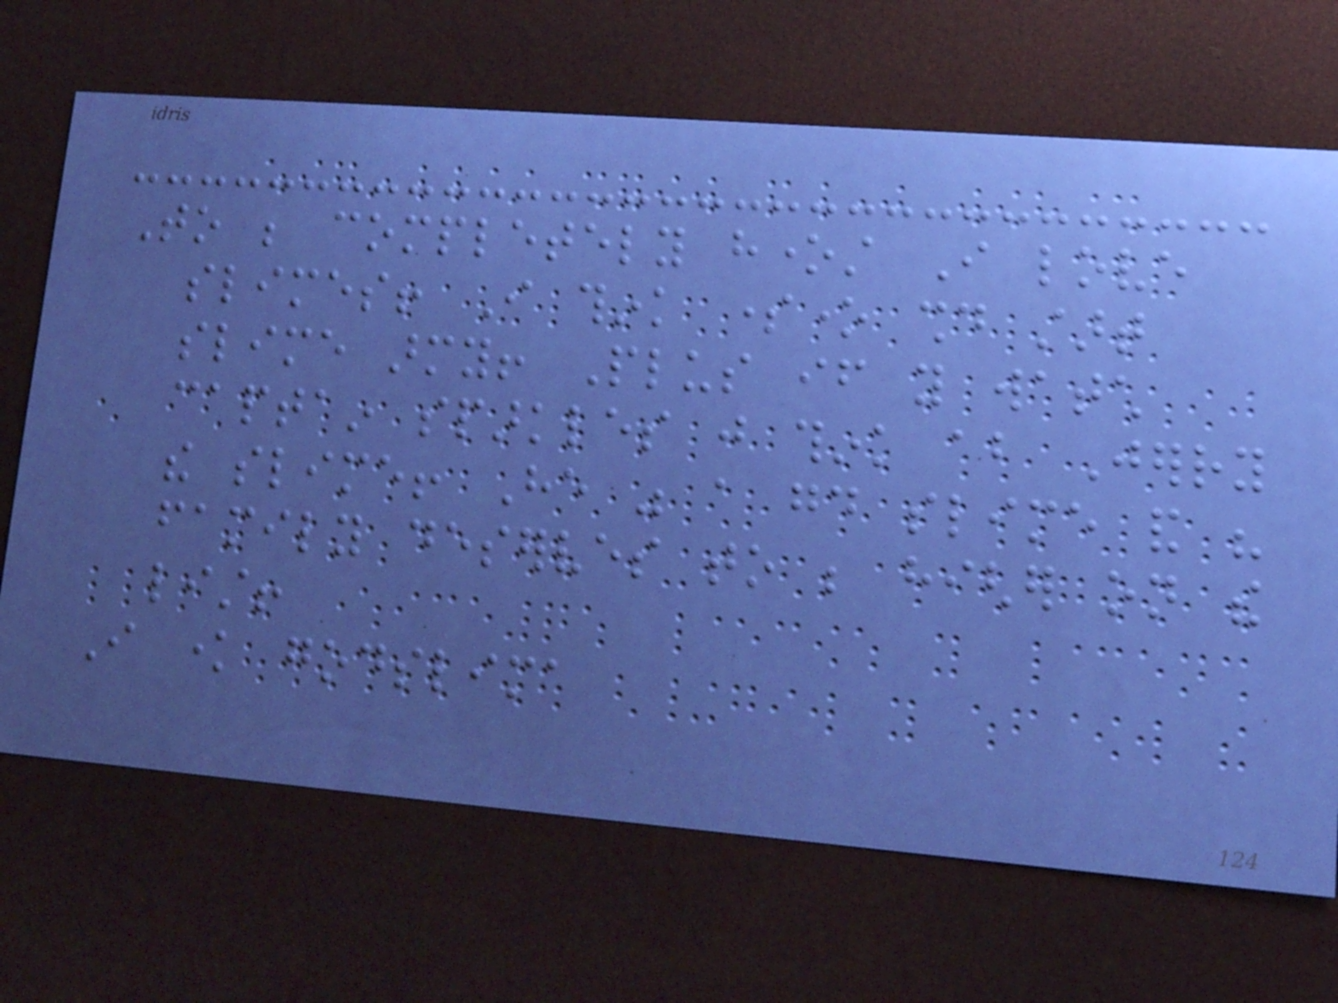To be completely honest I love
slimes! I think someone should start
slime army! Plus if you watch
captain sparkles just think about Jerry
the slime! He was a good slime and his
family deserves to be higher on the
list!
I know godslima
